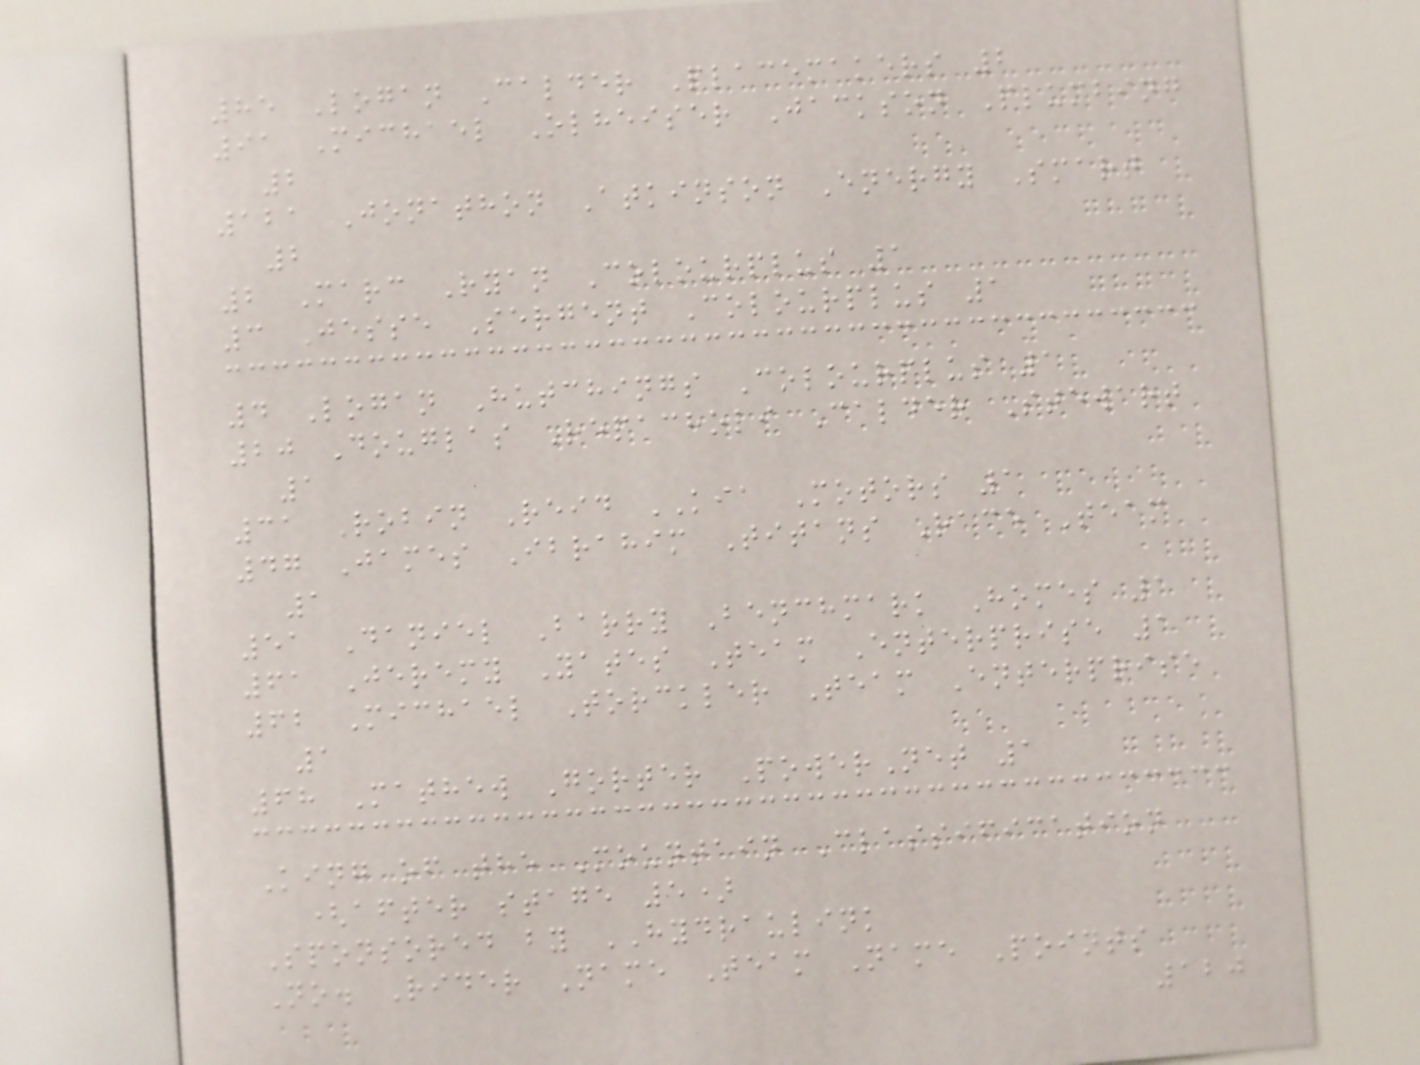85 Logan Calder Placemakers 2
91 Michael Olheiser Jackson Plumbing
2
121 Jonathon Atkinson Energy Smart
2
2 Marc Ryan Colourplus 1
3 Jesse Sergent Colourplus 1
4 Logan Hutchings Colourplus 1
20 Douglas Repacholi Calder Stewart
1
31 Robin Reid KIA Motors 1
47 James Ibrahim Titans Race Team
1
51 Daniel Barry Benchmark Homes 1
61 Jeremy Yates Team Enterprise 1
62 Michael Torckler Team Enterprise
1
68 Mathew Gorter PowerNet 1
King of the Mountain Classification
(after stage 5)
Sponsored by HYDRAULINK
No. Rider Name Team Name Points
120
